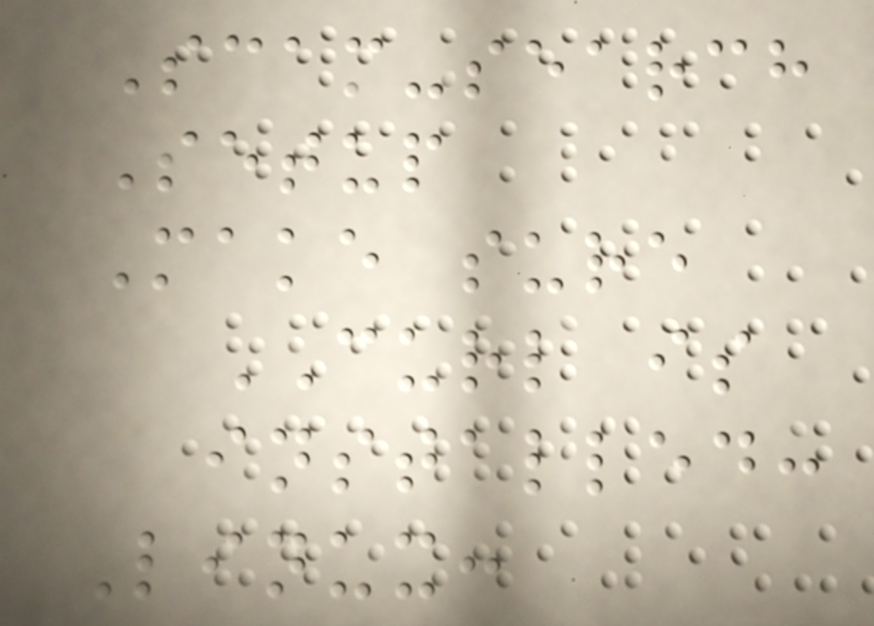Scam-search
Setup
Make sure
CURL is
installed:
Linux:
